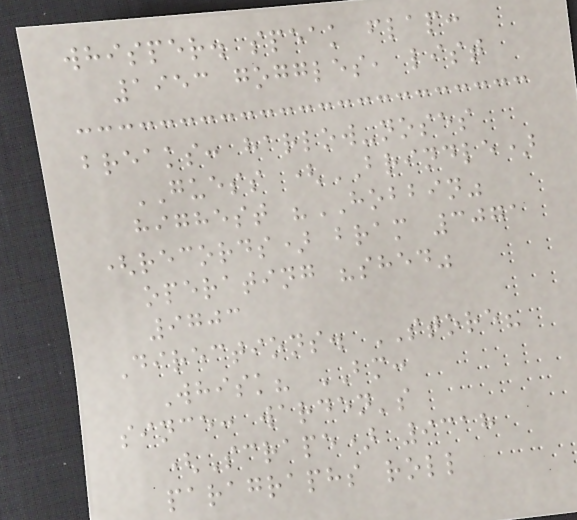whisper. speak flap:
1953 goggles, list
breaks: harlow-noses
GUESS (BRINDLE)
highest "HOBBIN"
(records) bram 3071
operating "shed"
9703
Directions. STORE?
Whisk? BM:
since: warden's
(Scrape) 9318
paragraphs roll
